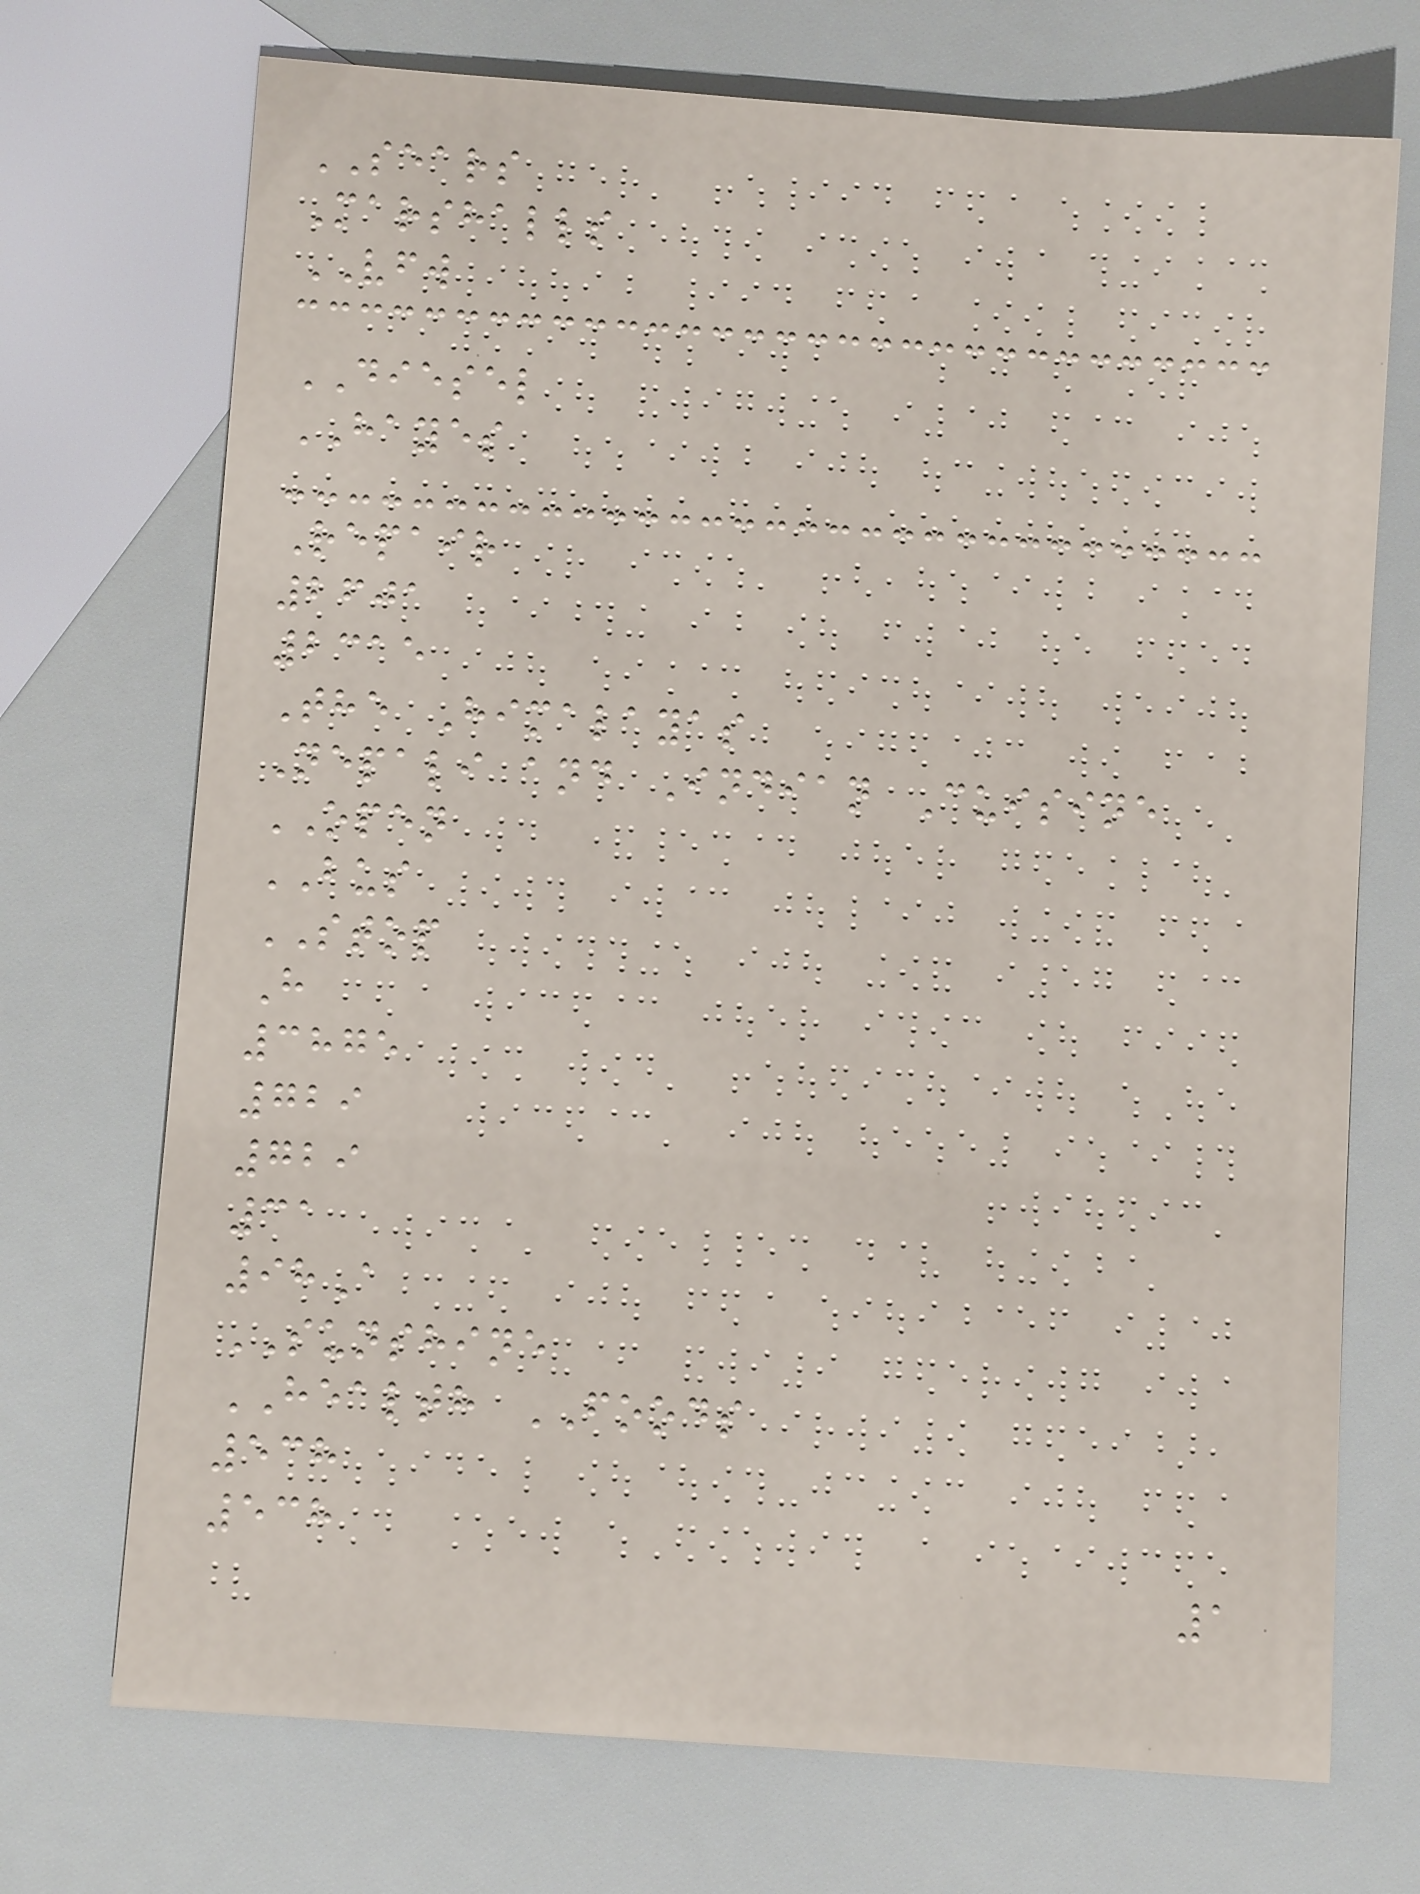SEARS
Marshalls
VFW
DIESEL
HAYES
Repair
2601
2315
The Himalayas
Nepali and Indian Cuisine
OPEN
BUS
STOP
H
3875
729
729
31
98A
SUNSHINE
HEALTH FOODS
538
538
1
